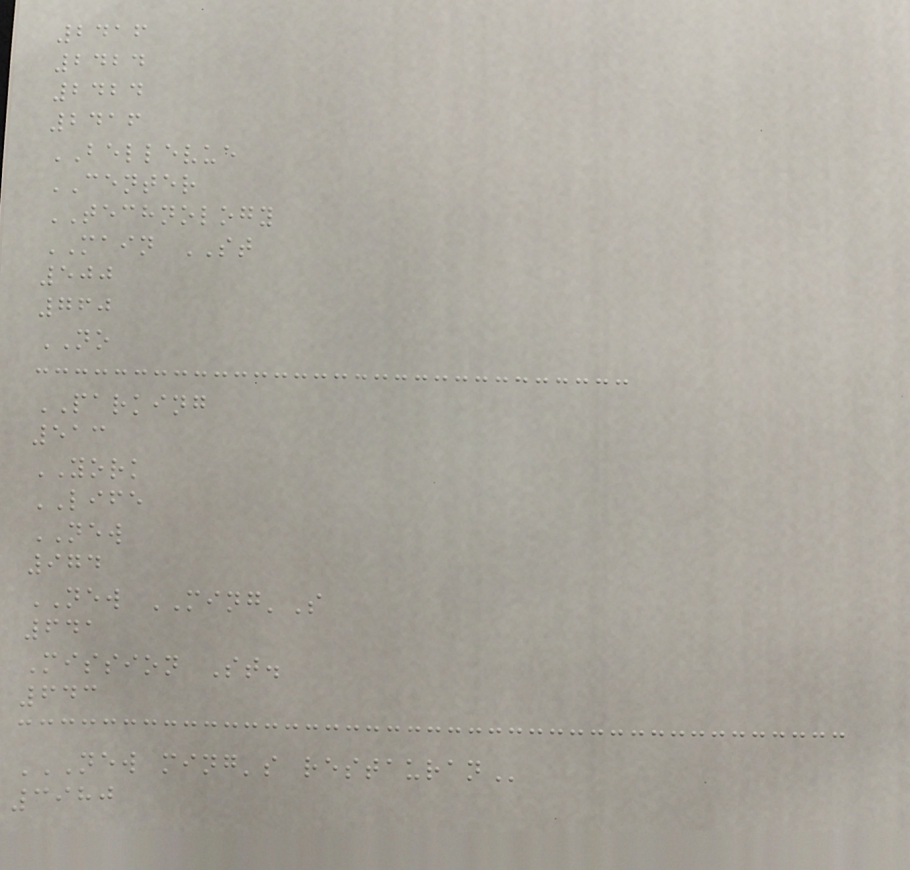2416
2424
2424
2416
BELLEVUE
CENTER
TECHNOLOGY
MAIN ST
500
760
NO
PARKING
513
YORK
LIFE
NEW
974
NEW MING'S
641
Mission St.
643
NEW MING'S RESTAURAN
3980
